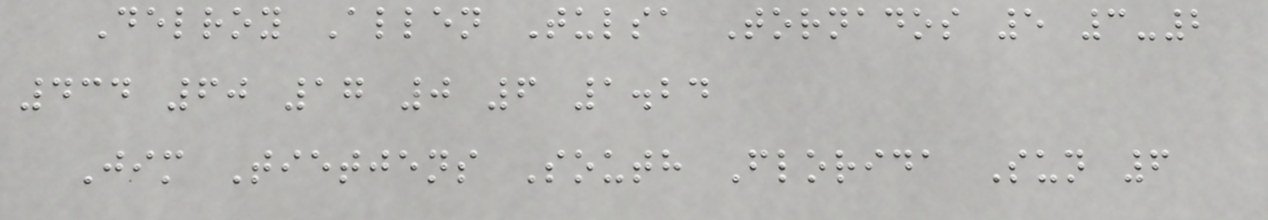Delroy Allen Tulsa Tornados 5 3-2
434 60 17 0 6 1.24
Jim Tietjens South Florida Sun 6
